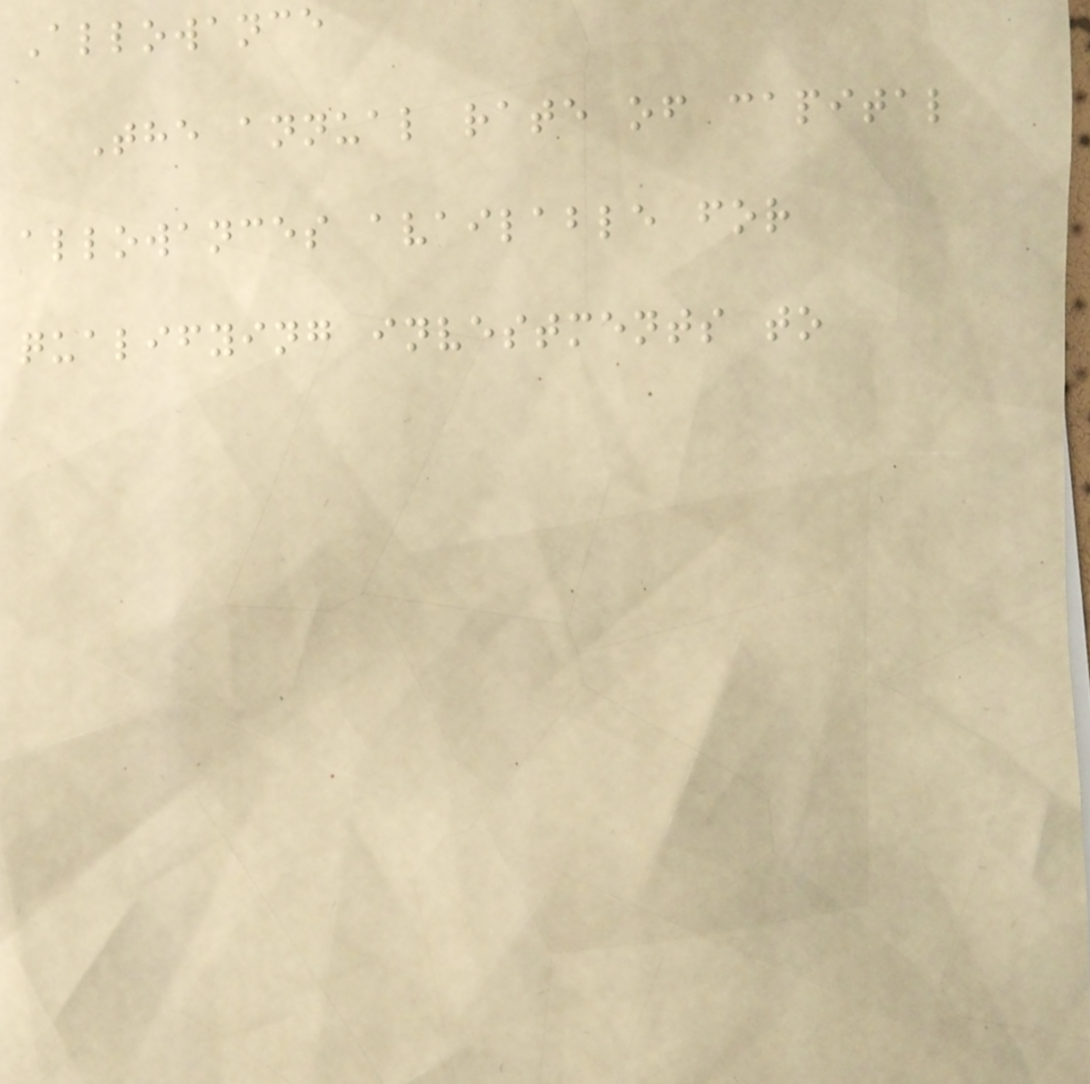Allowance
The annual rate of capital
allowances available for
qualifying investments to
